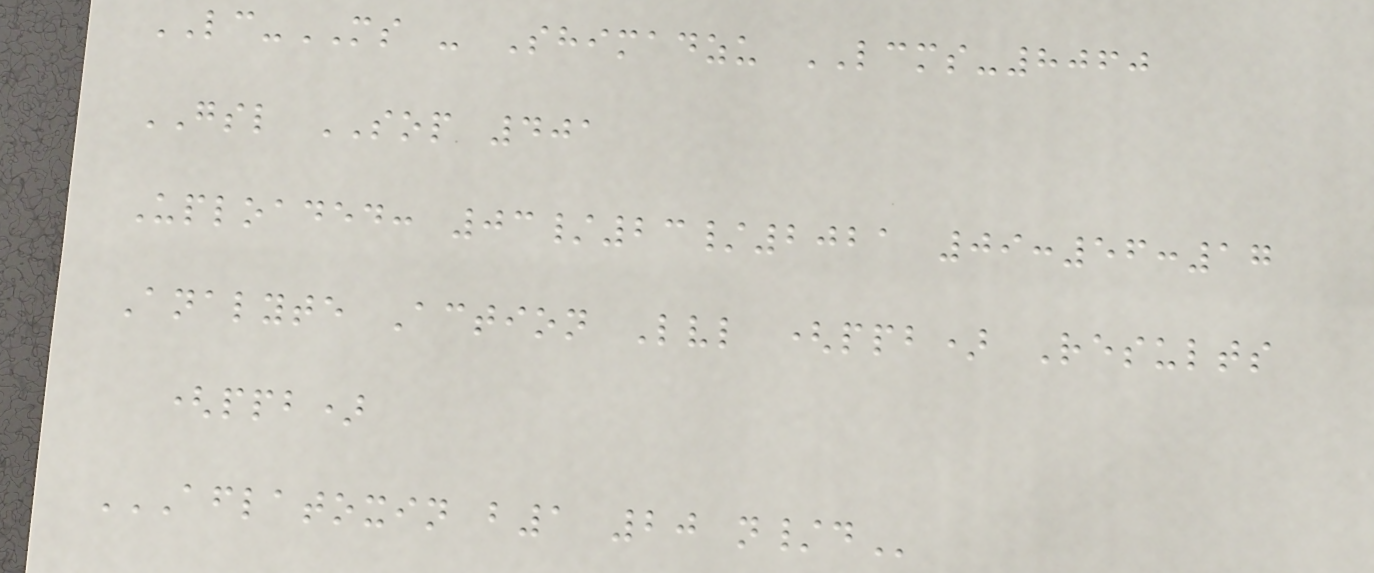LC-MS - Shimadzu LCMS-8060
GSL SOP 401
Uploaded: 03/23/2021 09:56:17
Analyte Action Lvl (ppb) Results
(ppb)
AFLATOXIN B1 20 N/D
